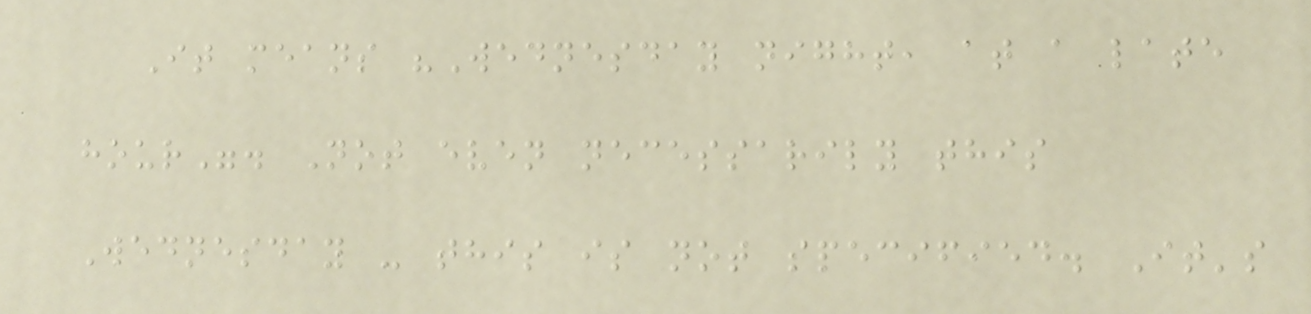It means "Wednesday night, at a late
hour". Not even necessarily this
Wednesday - this is not specified. It's
